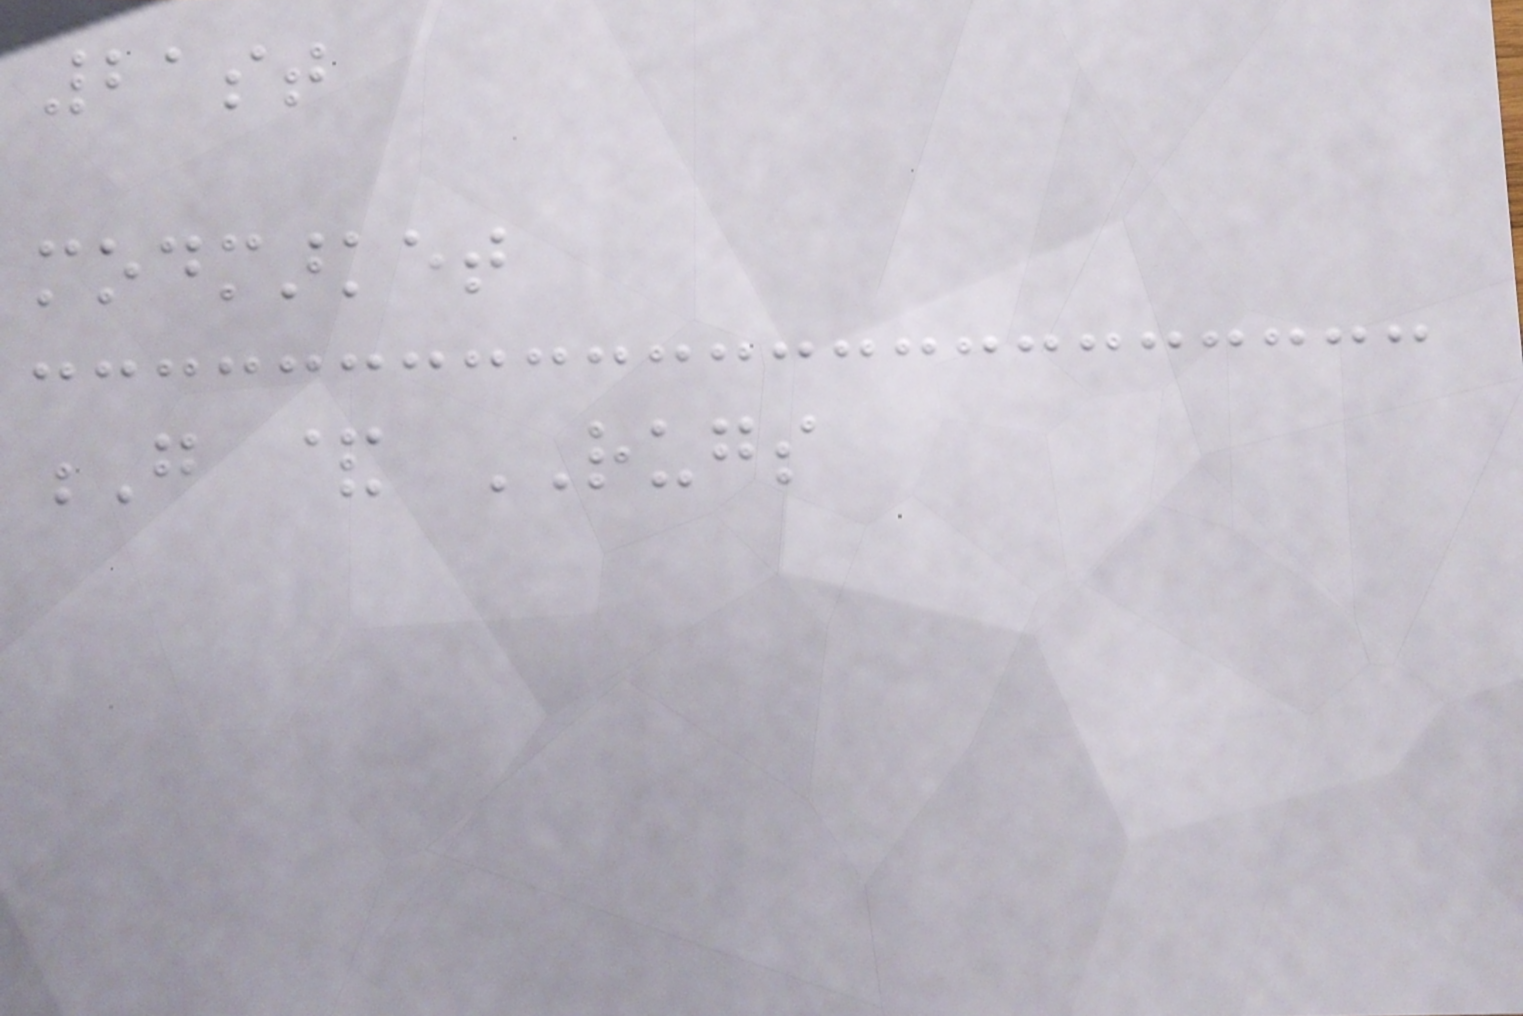21st
modmarket
G & RUGS
